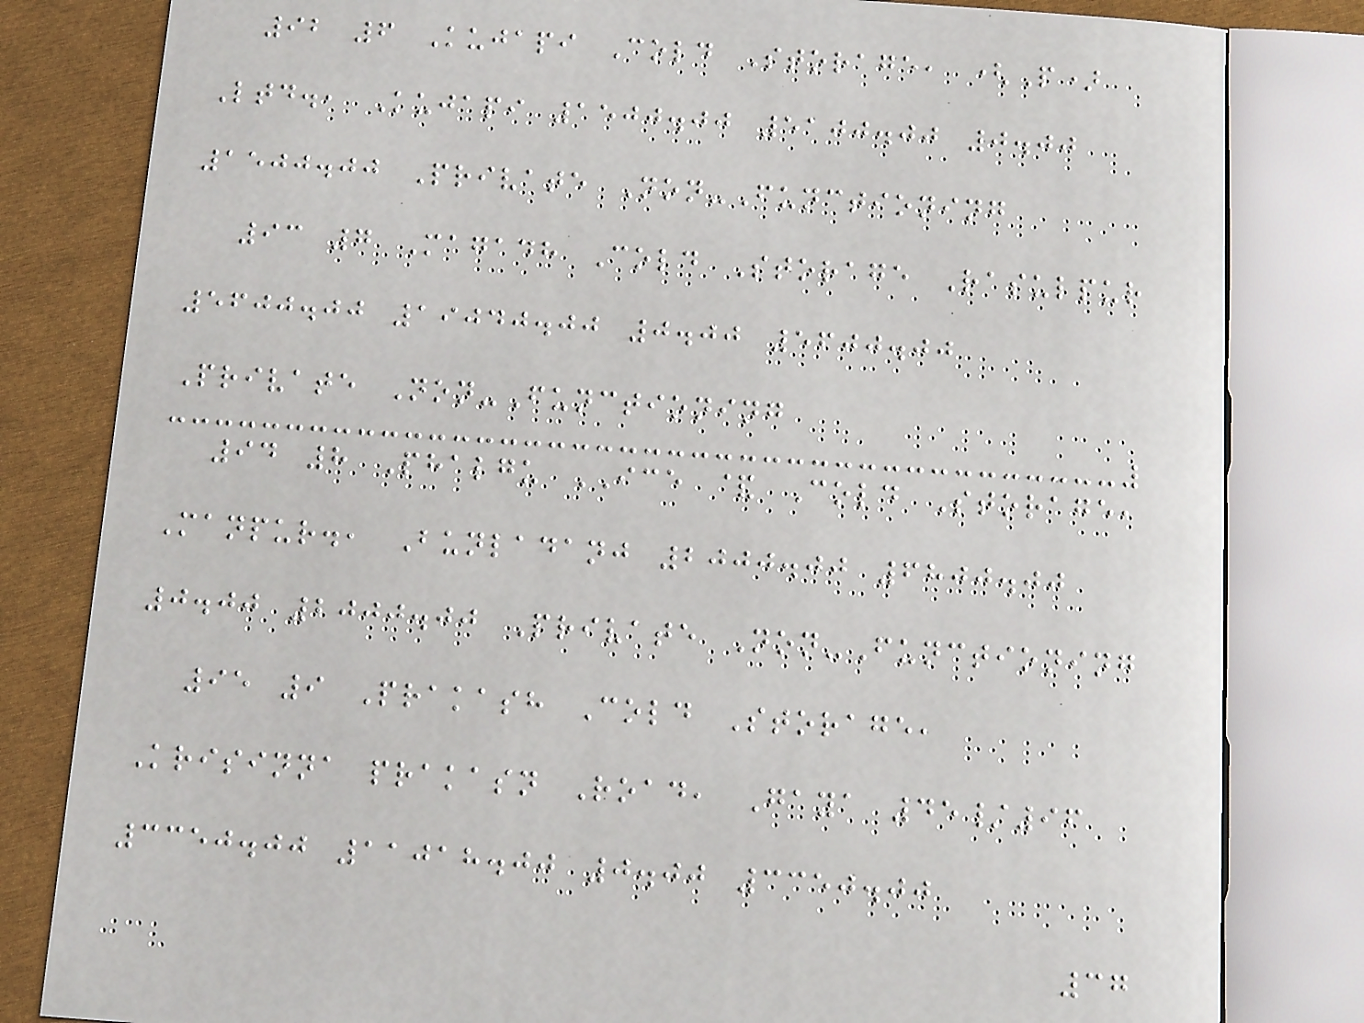92 6 Kujapi Cold Storage, (P)
Ltd., Kujapi 1500.00 5100.00 0.00
1500.00 Private Non-Functioning
93 7 Magadh Cold Storage Rasulpur
5600.00 19040.00 0.00 5600.00
Private Non-Functioning
94 8 Phalgu ICE & Cold Storage,
Manpur., Bunladanj 2000.00 6800.00
0.00 2000.00 Private Non-Functioning
95 9 Prakash Cold Storage,
Krisinna prakasn Road, Gaya 45/96
3350.00 11018.00 0.00 3350.00
37
